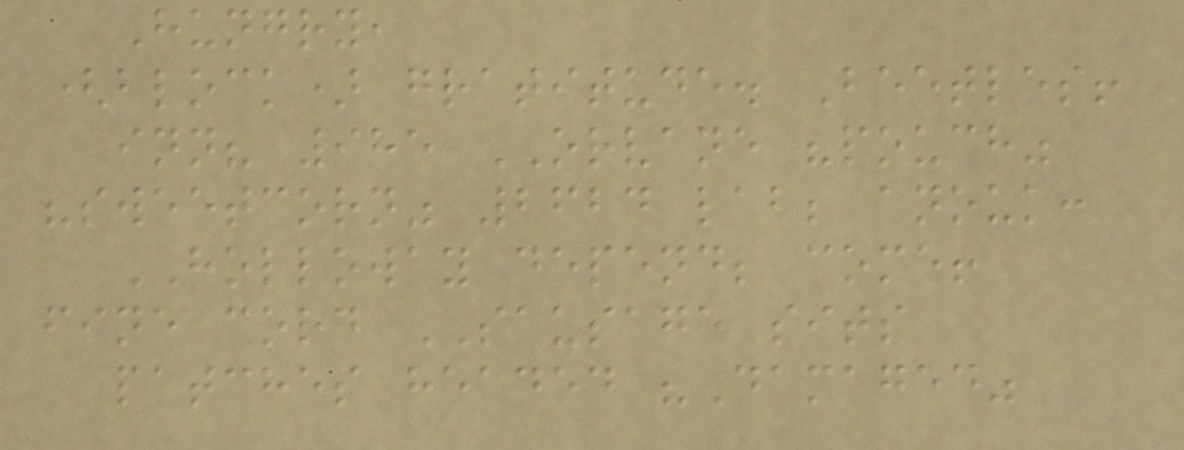Hungry,
(block) gratitude. Beetles!
inn? 985 ORVANE "pouch"
"sweetcorn" 2624 lab; anouk:
HOLLOWAY depend; come!
fine cord SAUSAGE sits
patches headed "Damaged"
